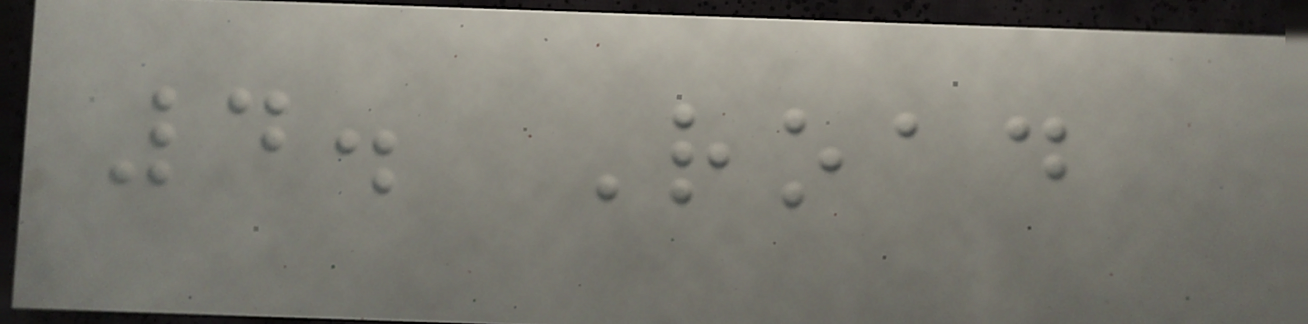4. Road
